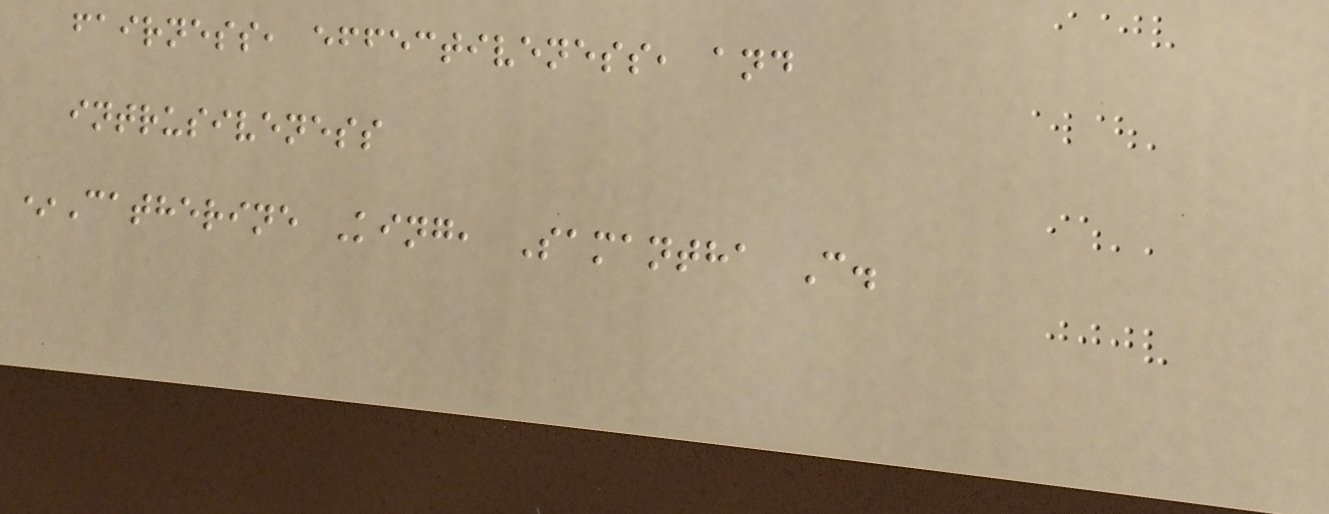fairness, effectiveness, and
intrusiveness
*Catherine King, Samantha C.
